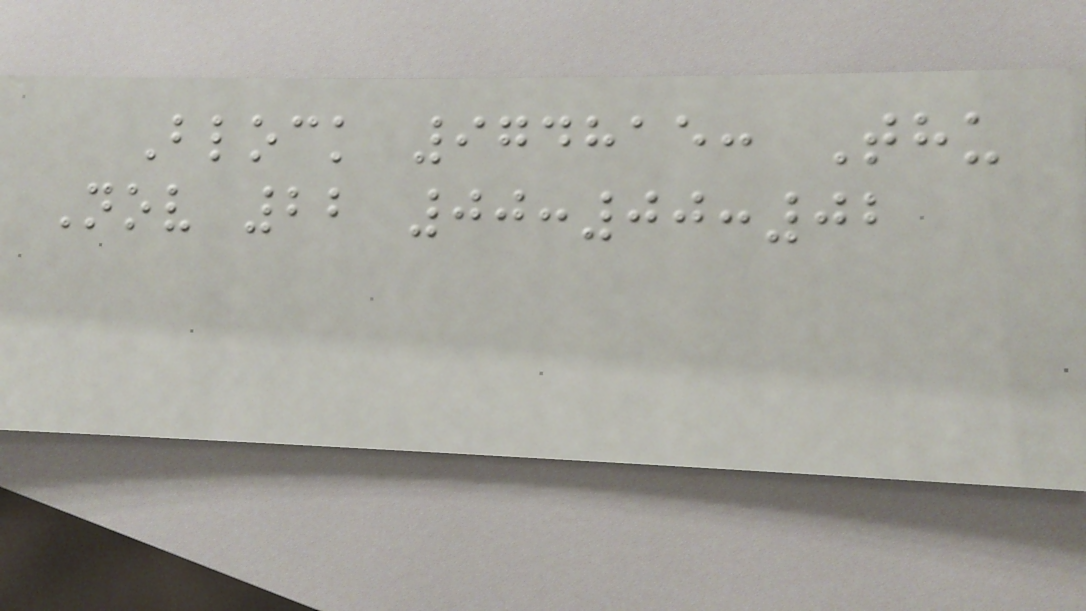Block 974815: Thu
Nov 22 00:00:02
